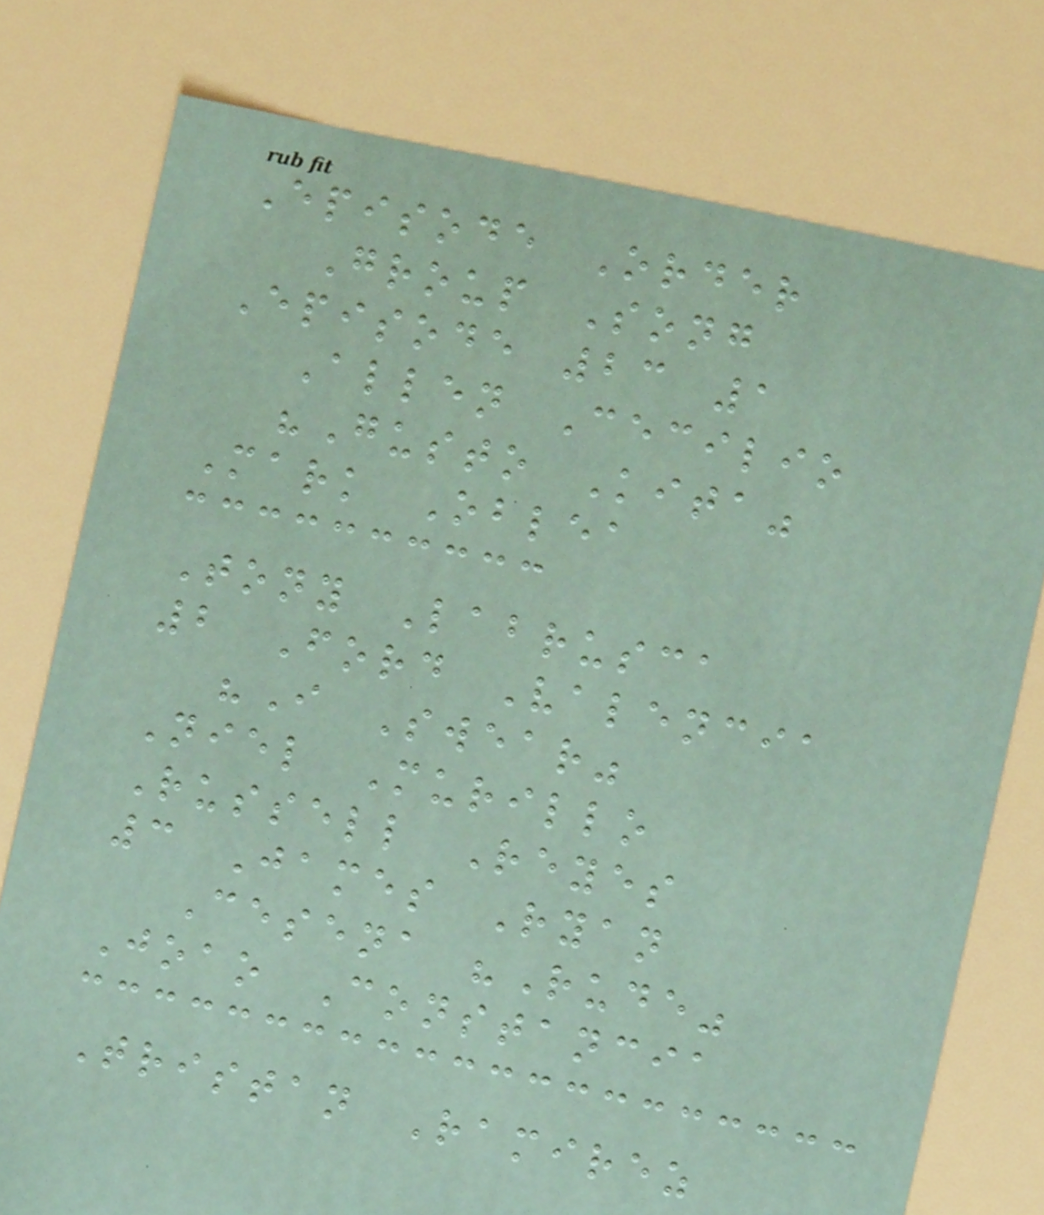Episode Order
Group Song
Episode 23 1
Allen Cecilio
"Gusto Kita"
Mark Oblea
Tony Labrusca
2 Ford Valencia
"I Swear"
Niel Murillo
Russell Reyes
3 James Ryan
Cesena "Rude"
Joao Constancia
Tristan Ramirez
